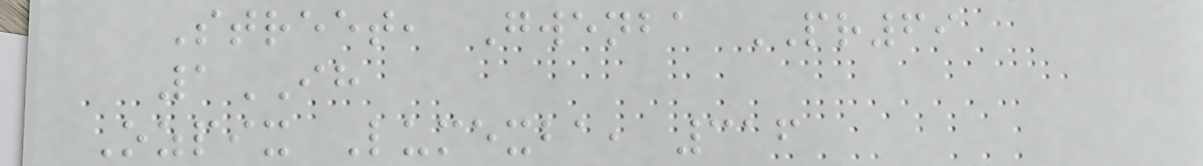Street, Gwenba PR69
1IH
Ozpix Lumexba, 316
